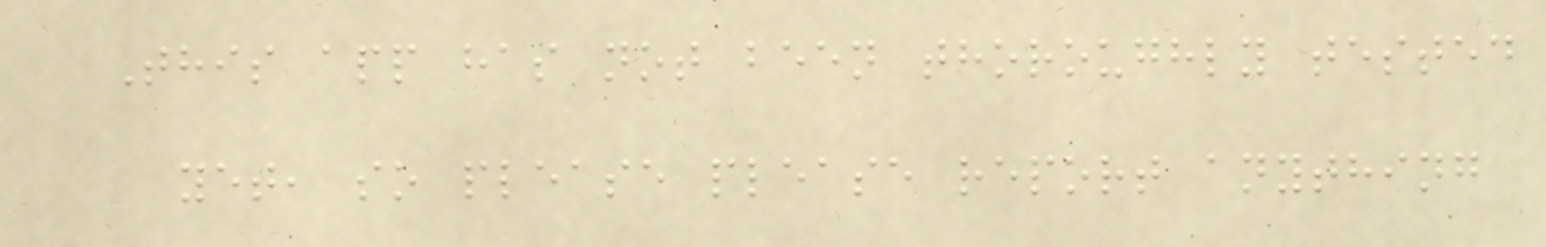This app has not been thoroughly tested
yet, so please please report anything
